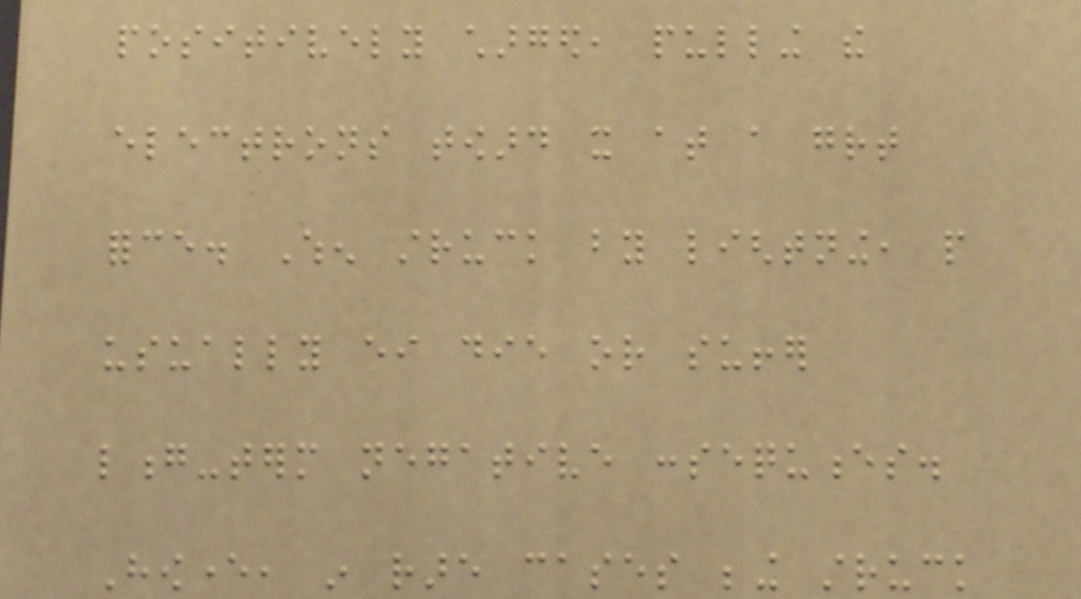positively charged, pulling the
electrons toward it at a great
force. When struck by lightning, people
usually either die or suffer
long-term negative consequences.
However, in rare cases being struck
